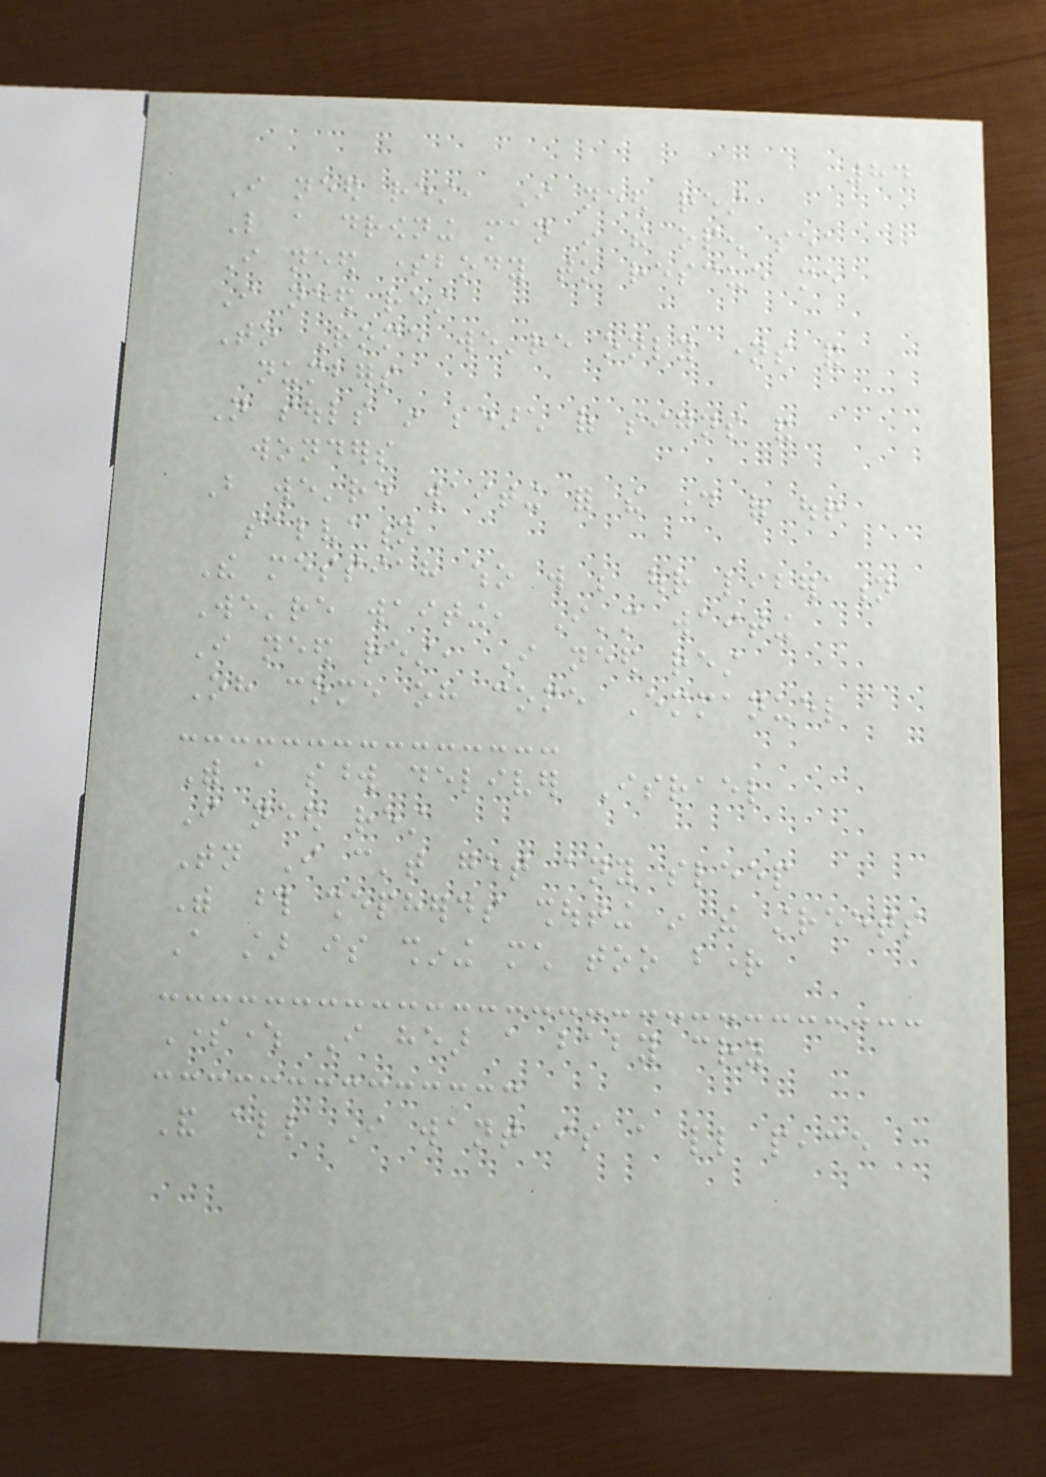84
I need rest, I need rest
Like a drowning man in the open sea
I need somebody to rescue me
I need rest
To Rome we're only names and
numbers
Not souls in search of signs and
wonders
But we're waiting for the day of our
salvation
The messiah who will be our liberation
We're waiting, I'm waiting
I need rest, I need rest
Oh come oh come Emmanuel
With a sword deliver Israel
I need rest
Tonight I can't get any sleep
With those shepherds shouting in the streets
A star is shining much too bright
Somewhere I hear a baby cry
And all I want is a little peace
